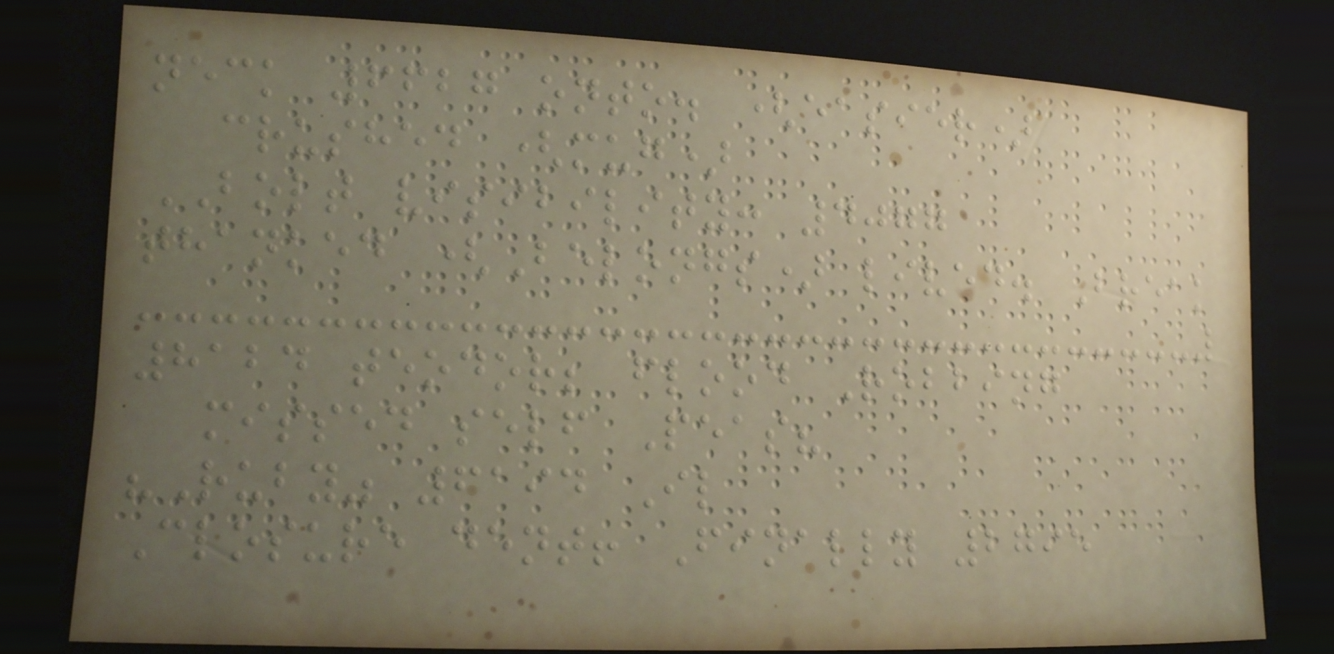neck 6627 onto. (easier)
crushed (mug)
BOLT visibility: 4077
thanked (Belongs) lived. Break
8124 teodor; flood Robbing
missed self Peas?
"Ruby" 6194 Il
Closure dent! Finally 2795
